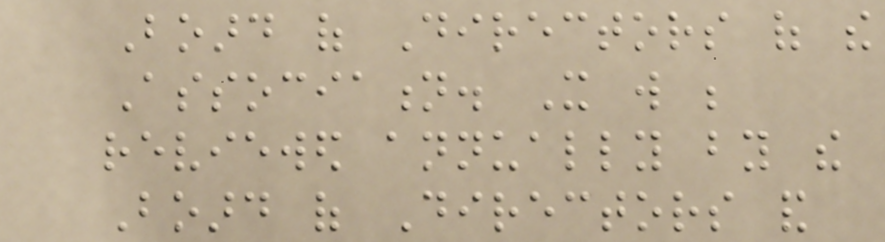Board of Directors of the
Association. It will be
reviewed annually by the
Board of Directors and
